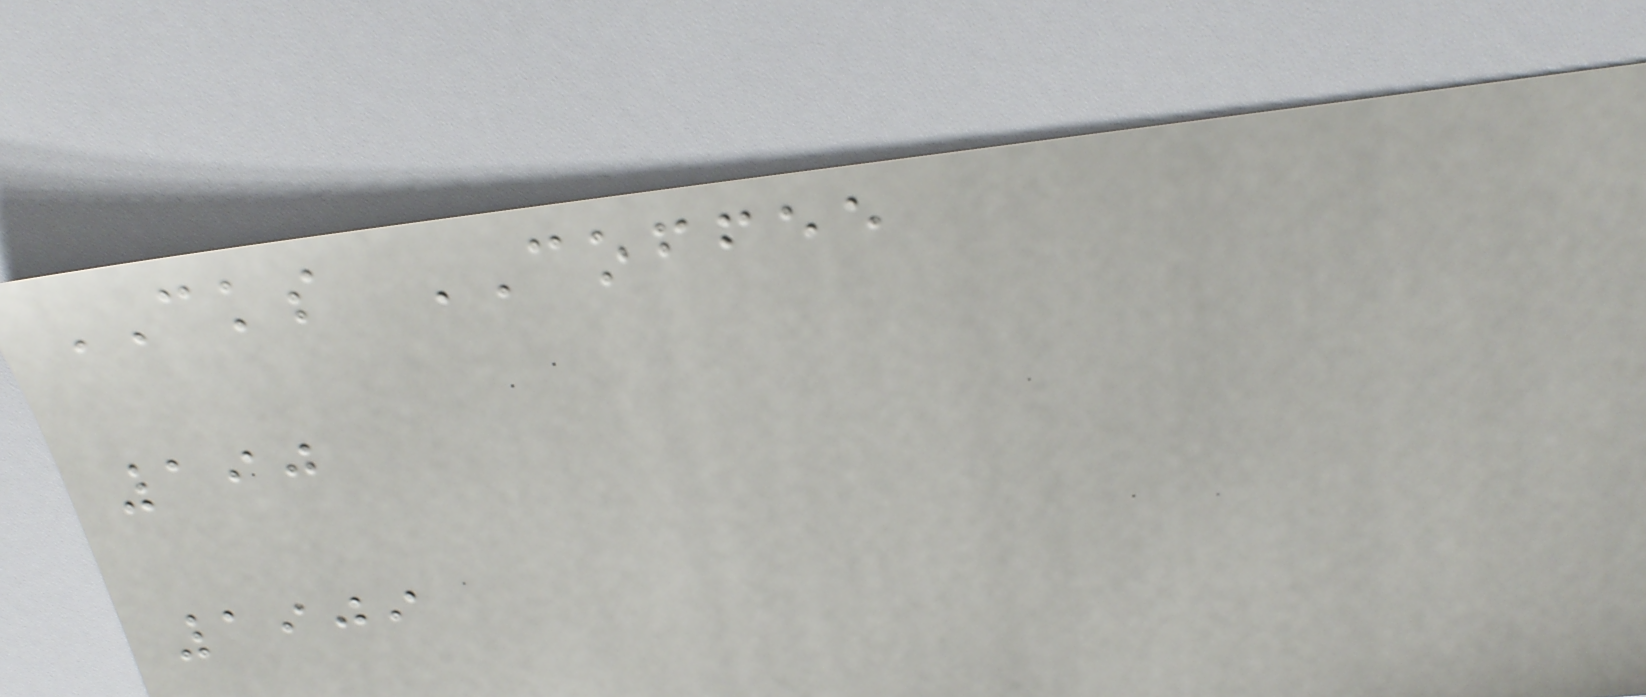CKS COFFEE
190
1909
